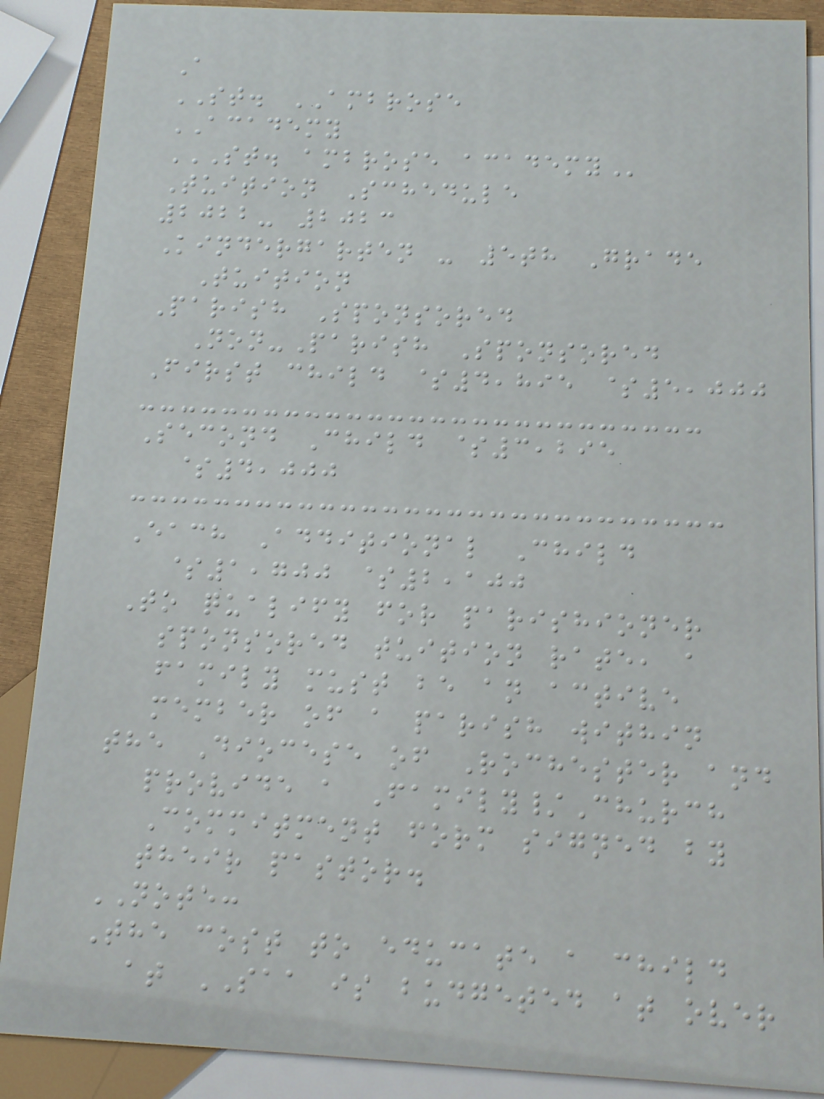A
ST. AMBROSE
ACADEMY
ST. AMBROSE ACADEMY
Tuition Schedule
2022- 2023
Kindergarten - 5th Grade
Tuition
Parish Sponsored
Non-Parish Sponsored
First child $4,895 $5,000
Second Child $3,295
$4,000
Each Additional Child
$1,700 $2,100
To qualify for parishioner
sponsored tuition rate, a
family must be an active
member of a parish within
the Diocese of Rochester and
provide a Family/Church
Commitment form signed by
their pastor.
NOTE:
The cost to educate a child
at SAA is budgeted at over
